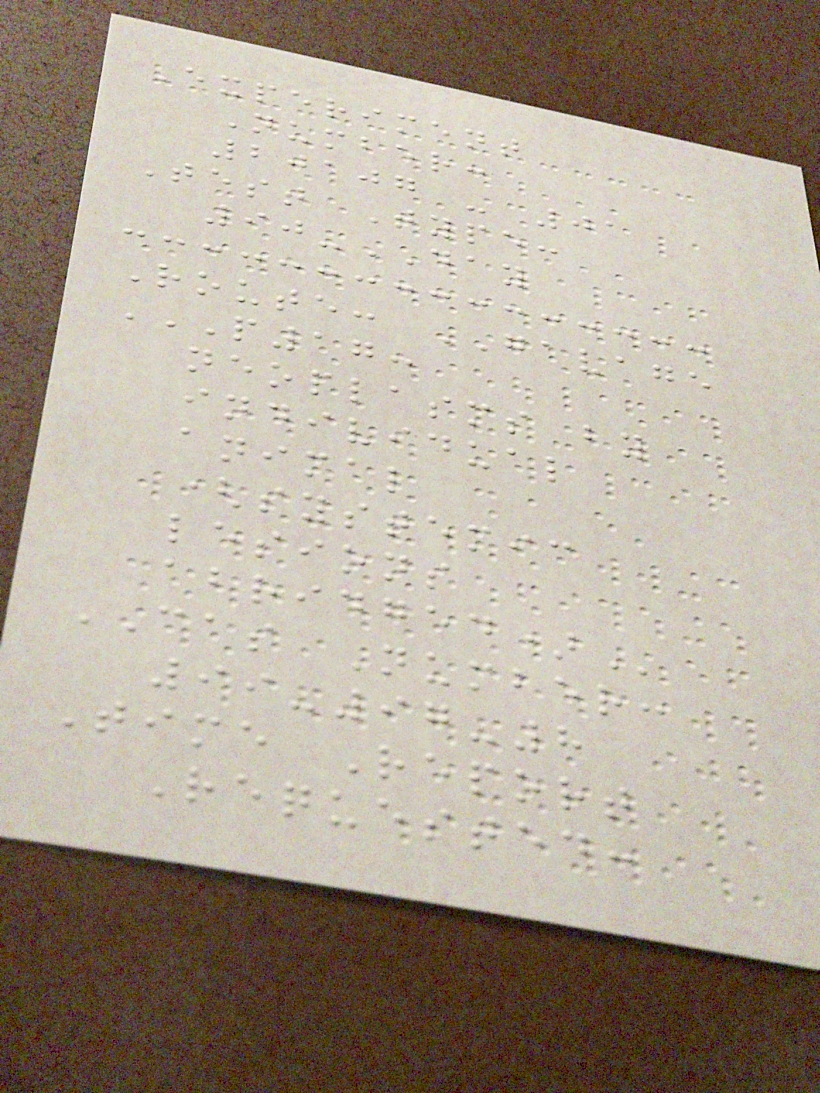Experiment
Number:
20107 - 01
Test Type:
90-DAY
Route: GAVAGE
P17:
NEOPLASMS BY
INDIVIDUAL
ANIMAL
(SYSTEMIC
LESIONS
ABRIDGED)
CAS Number:
99-97-8
Time Report
Requested:
